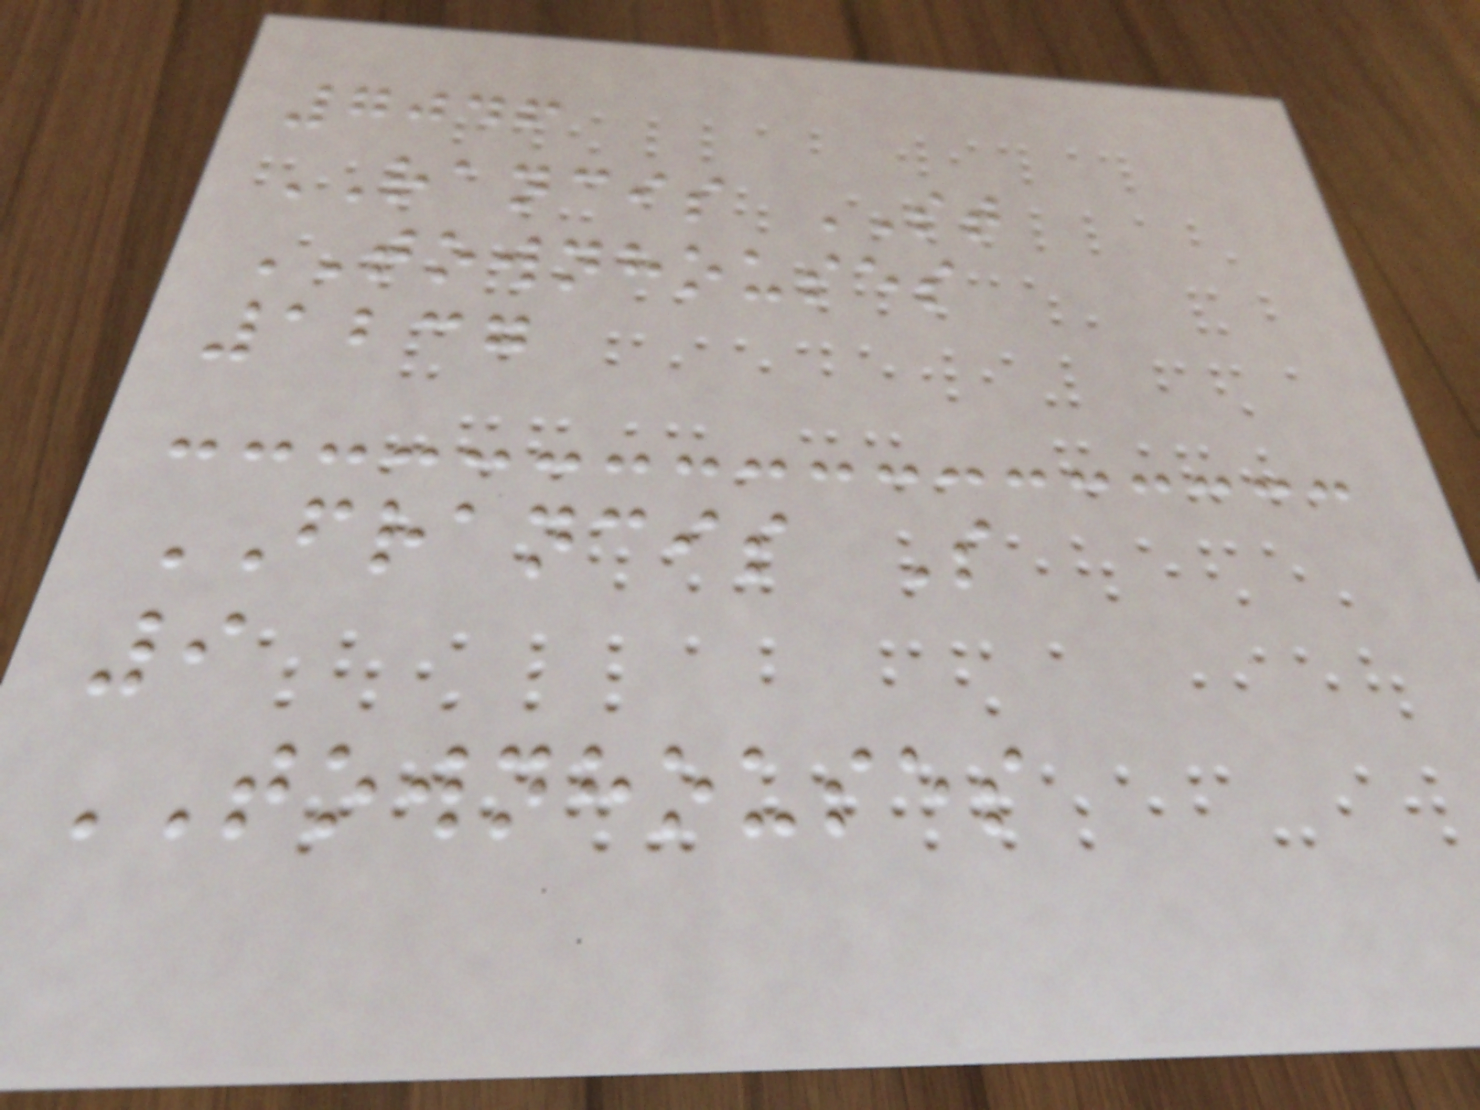7046
RANCIS ST
TOWNHOUSES
1237
FRANCIS S
9
TOWNHOUSES
